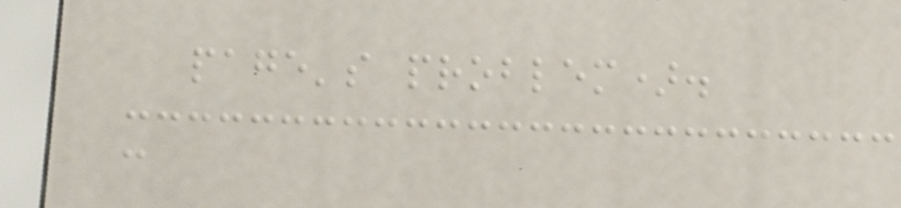page's problem).
c
